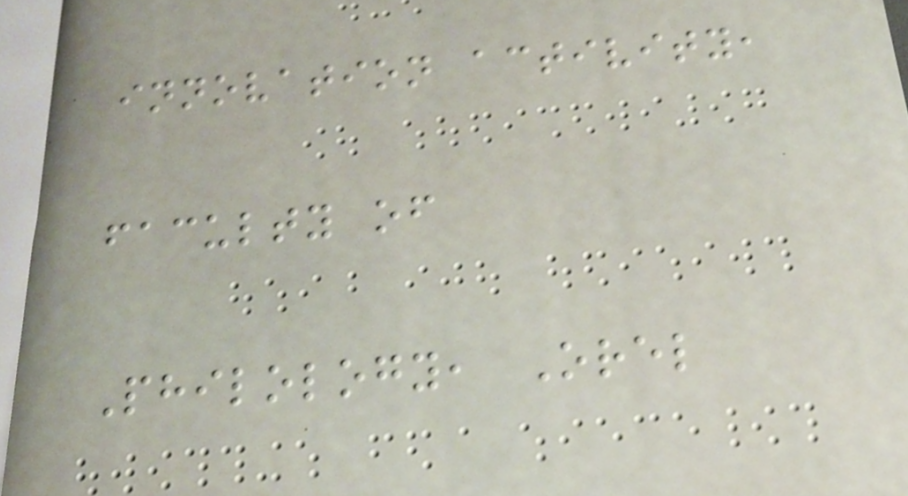innovation activity,
faculty of
Philology, Orel
